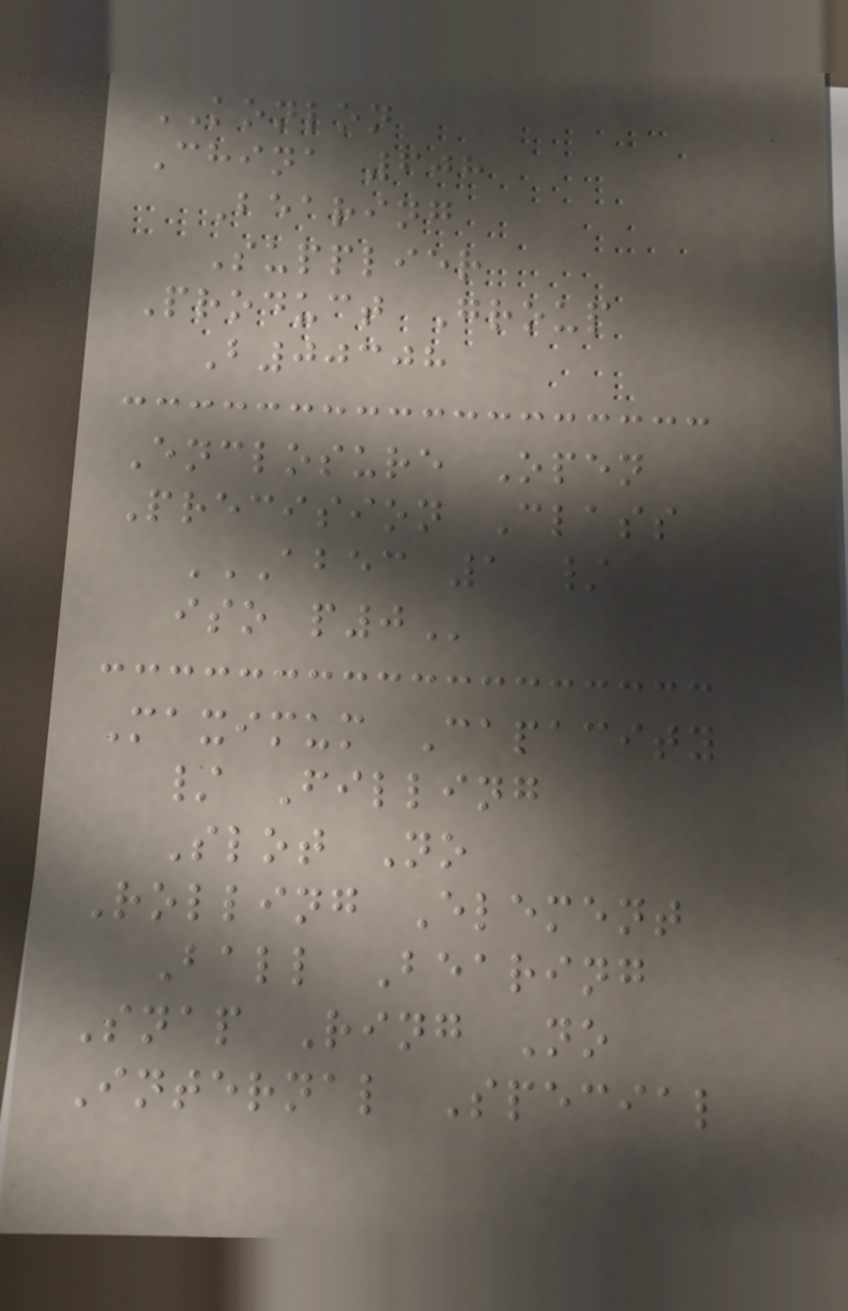KONLON
China 608
Bearing
Supplier
Product Group
B00308
Enclosure Open
Precision Class
ABEC 1 /
ISO P0
Maximum Capacity
/ Filling
Slot No
Rolling Element
Ball Bearing
Snap Ring No
Internal Special
